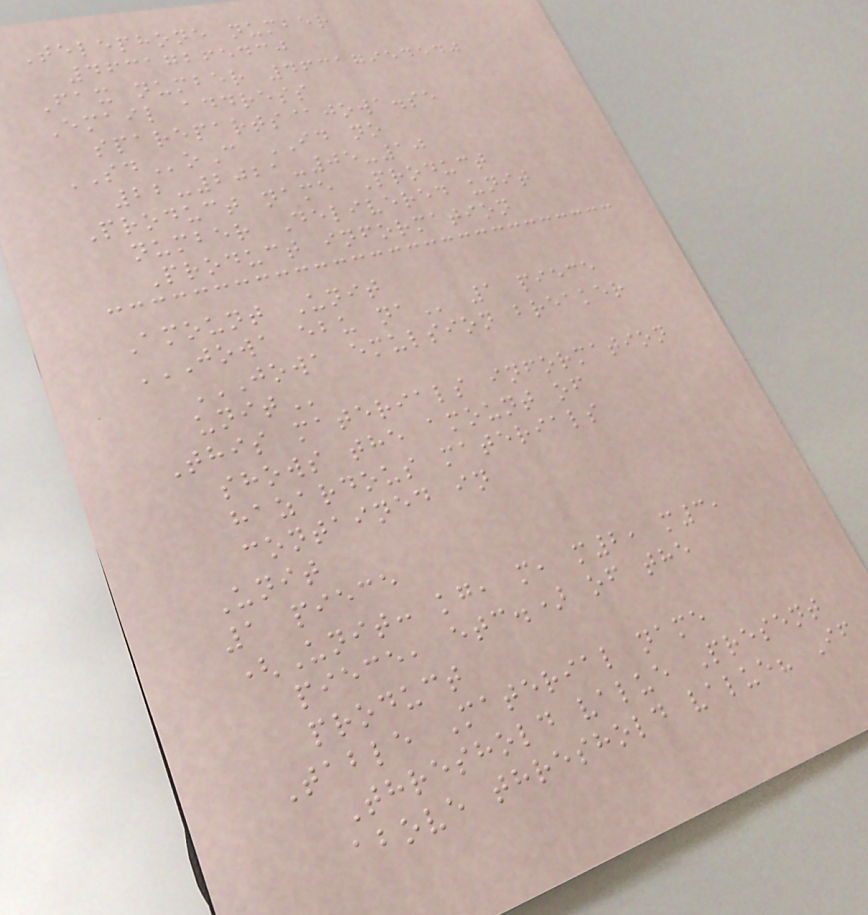Telephone number
46317265430
Fax number 46317954540
Email address
spareparts@jowa.se
SDoC ID no
22-2021-05-10
Product name Product
number Delivered unit
Product information
Amount Unit
JOWA EBU NA 1 piece
JOWA EMULSION BREAKER
UNIT
This materials information
shows the amount of
hazardous materials
contained in
Unit
1 piece
(Unit: kg, m, m2, m3,
piece, etc.) of the
product
Table Material name
Threshold value Present
above threshold value? If
